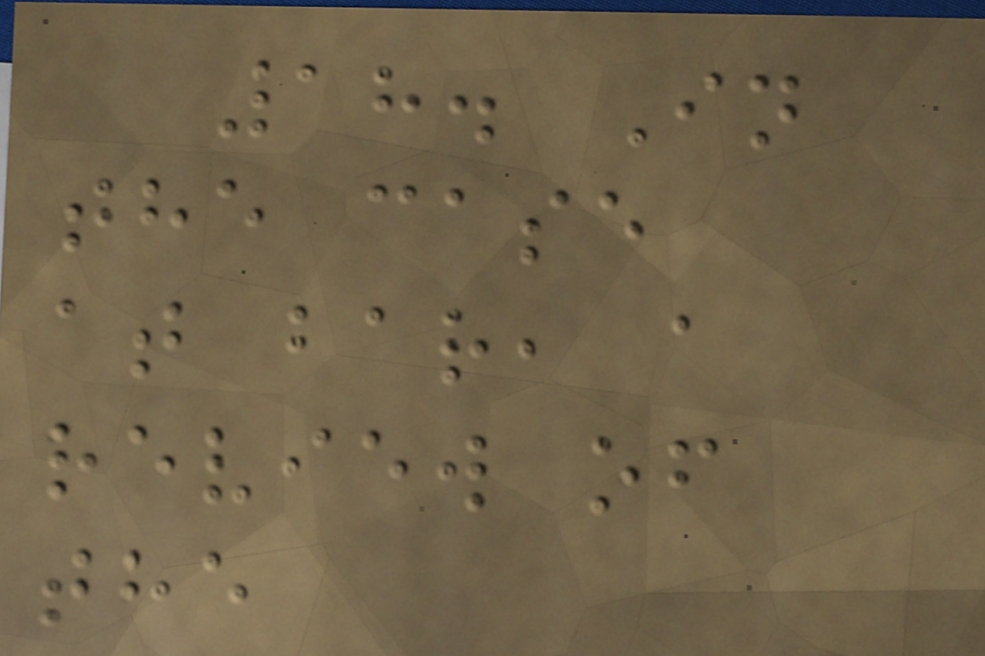18. In
the case
at bar, a
review of
the
